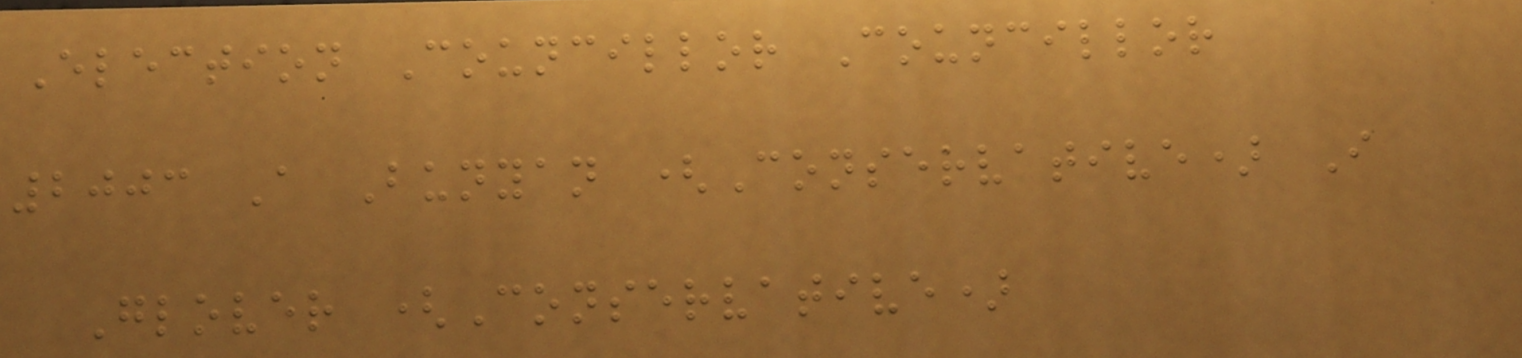Election Councillor Councillor
2003 A Bunyan (Conservative) I
Glover (Conservative)
